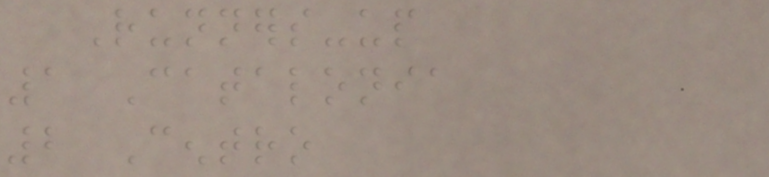Runners-up
1 Catalonia
2 Centro
